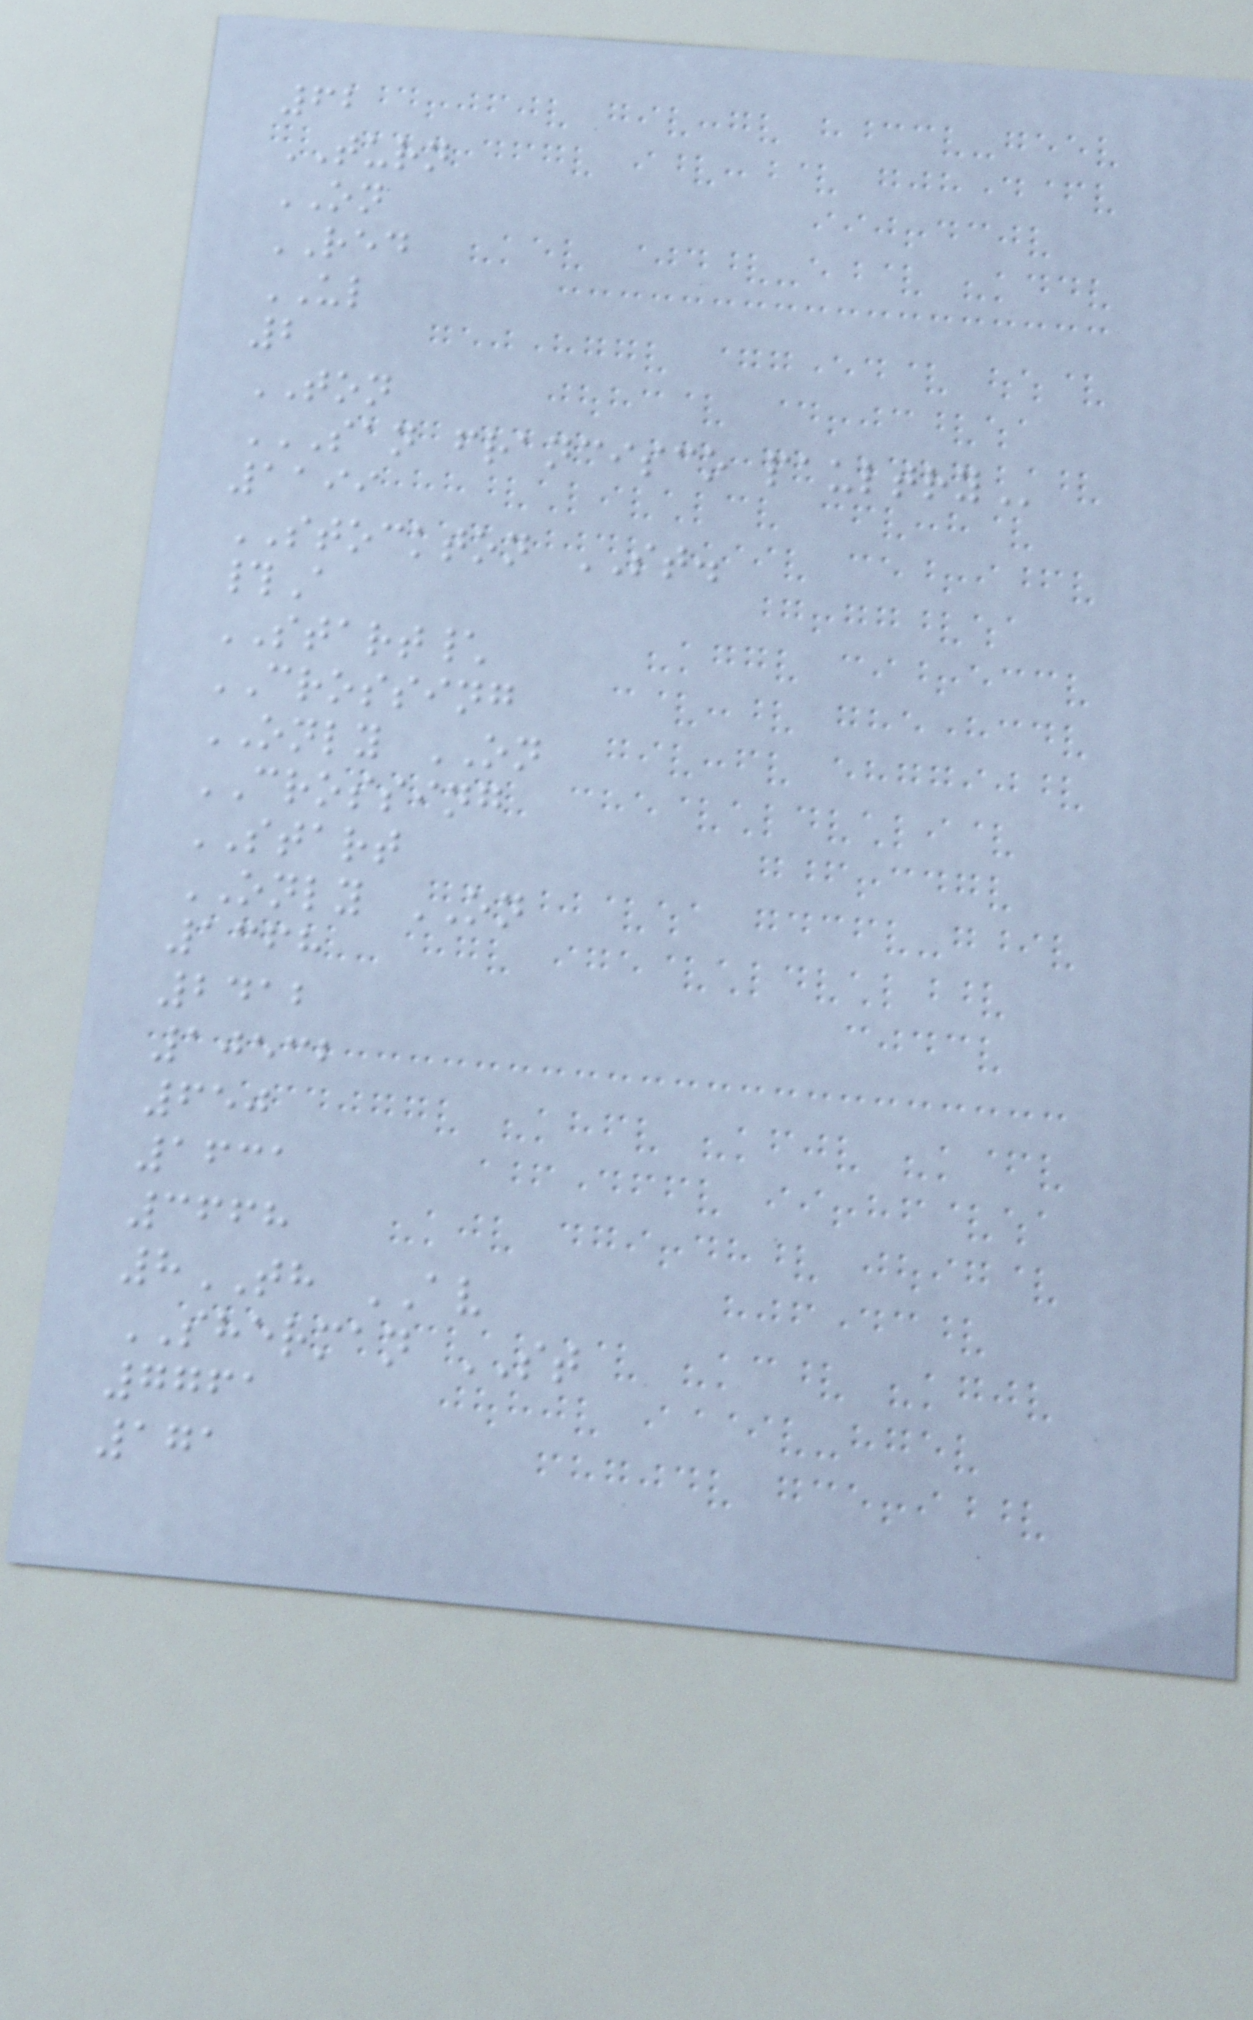62
TURN
ON
RED
UL
2
TON
SAN FRANCISCO PAULTRY
1199
STOCKTON ST.
#A
START\
CROSSING
ONLY ON
CROSSING
START
ONLY ON
1368
2412
10532
650
1631
3668
8TH AV
SHERMAN ST
7761
171
